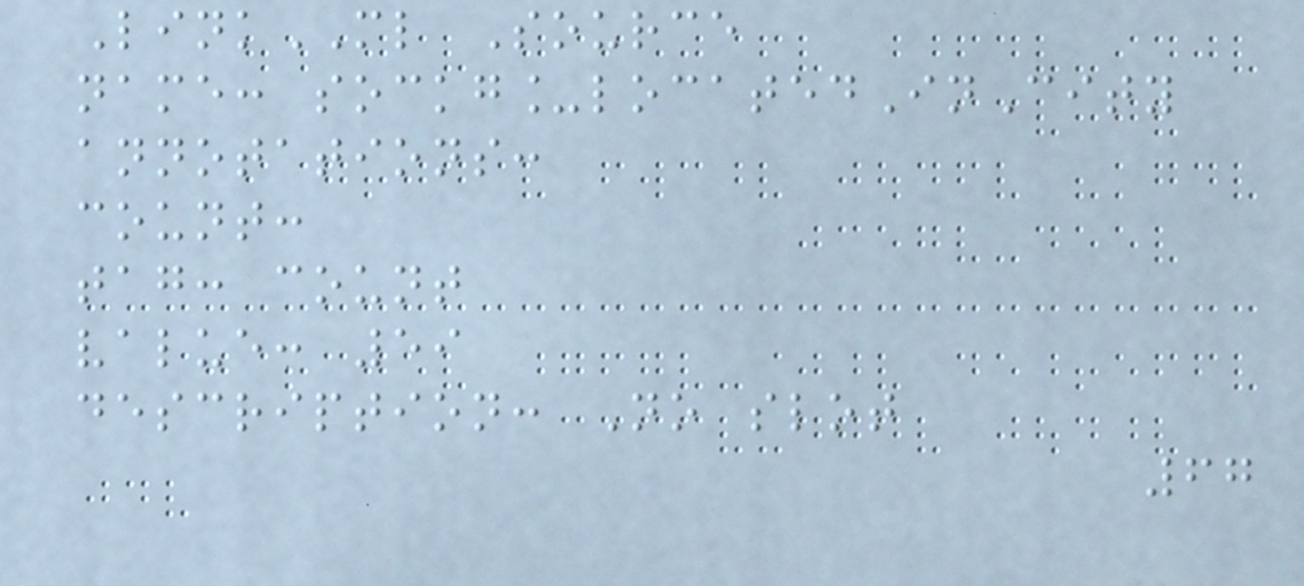LinkML Source
name: sockg_locatedInCity
annotations:
count:
tag: count
value: 59
description: No slot
67
